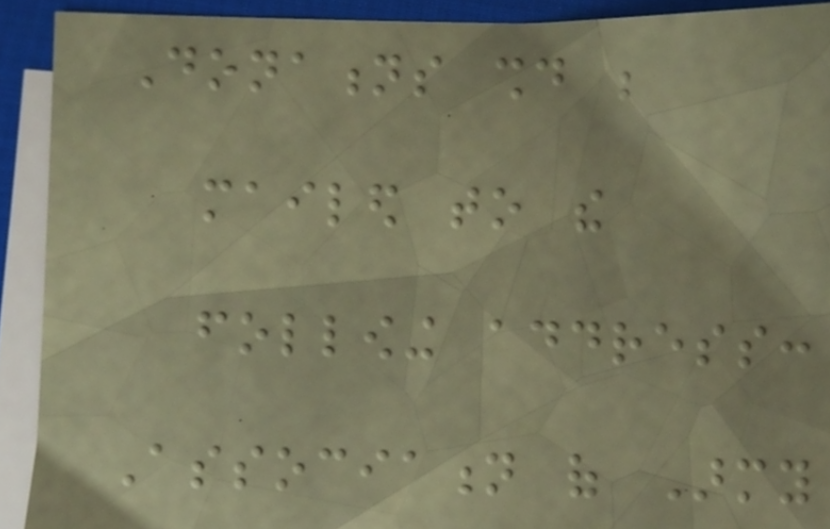Donations should be
mailed to the
following address:
Association of Army
